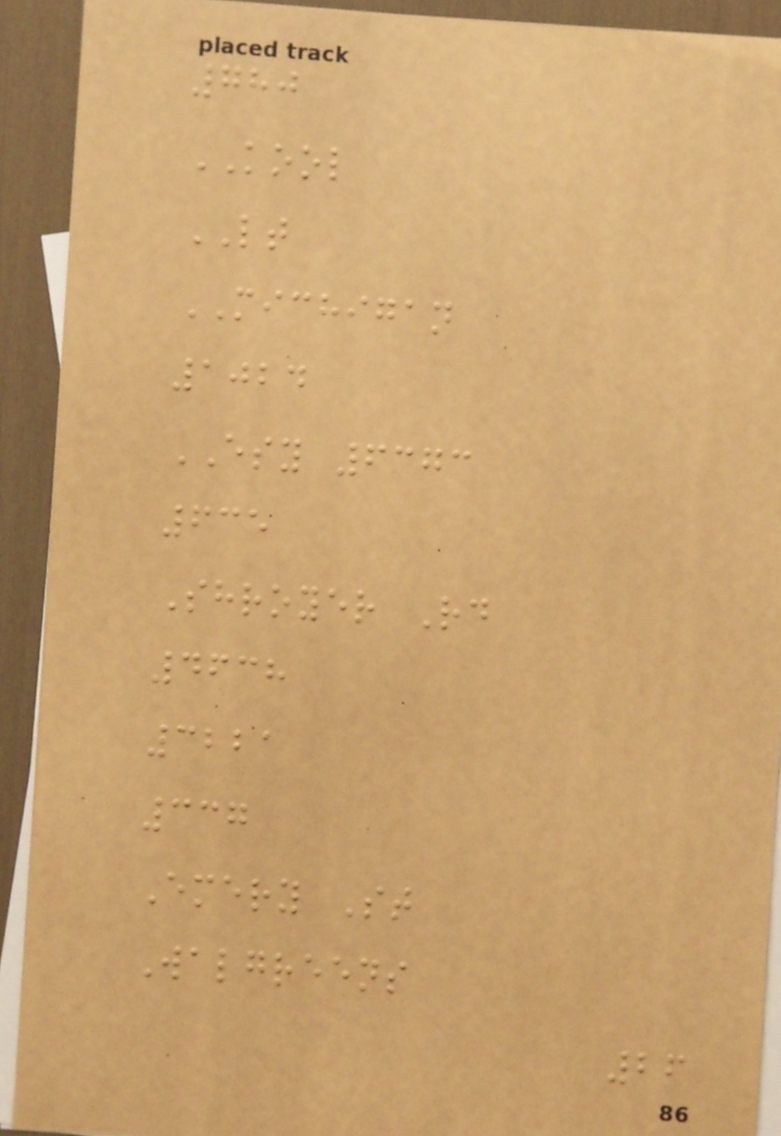780
KOOL
LT
MICHIGAN
1024
ESY 6373
635
Shroyer Rd
4638
3221
337
Emery St
Walgreens
26
